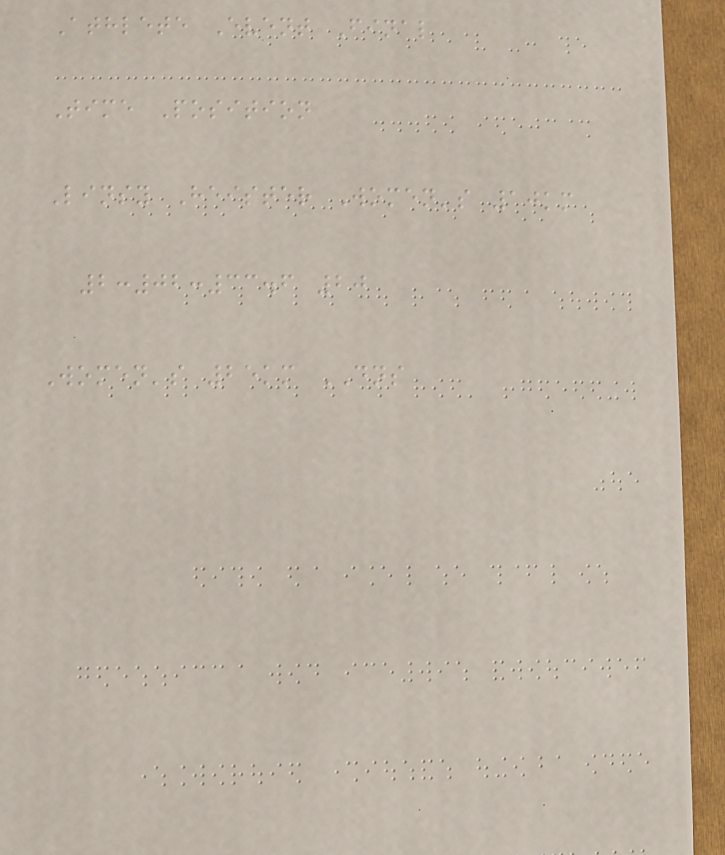Athlete Event Final
Time Position
Linsy Heister Women's 10km
2:02:33.6 20
Women's 25km DNS
